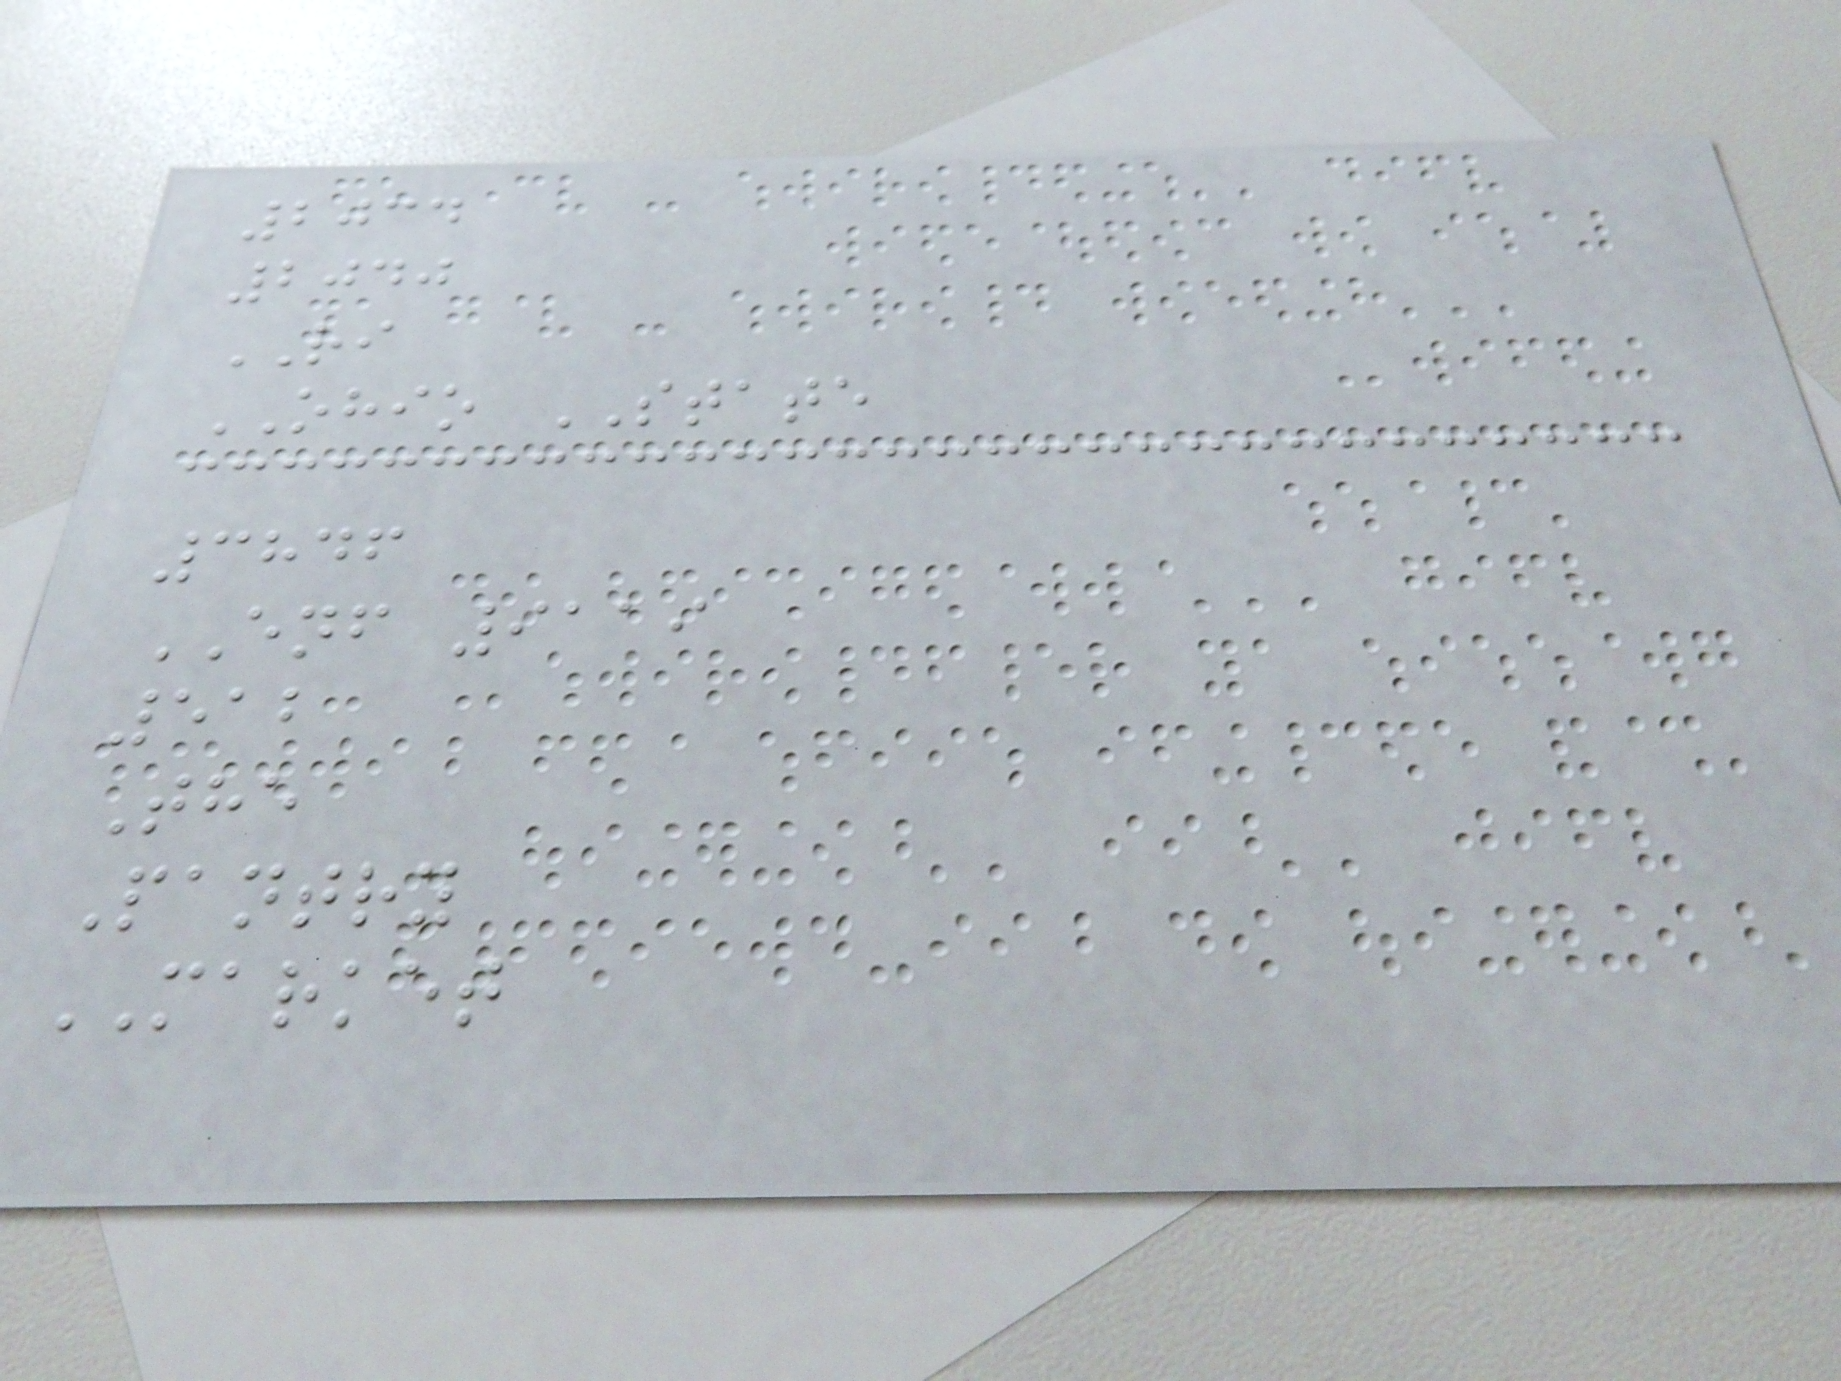2034
2040
RI
OHIO STATE
3846
ENF 9119
512
The
Pantry
MARKET
